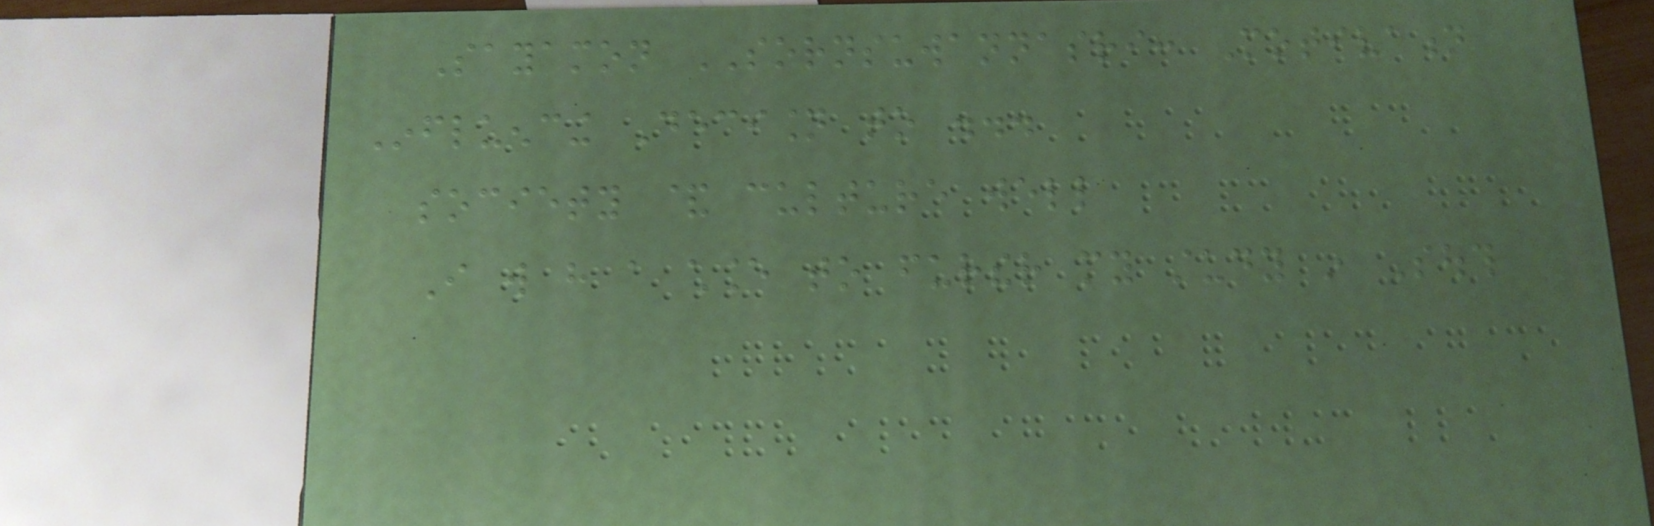Sayamon SORNSUWANNASRI: Motivation
Influencing Decision to ...
society & culture well
I will have a chance to further my study in South
